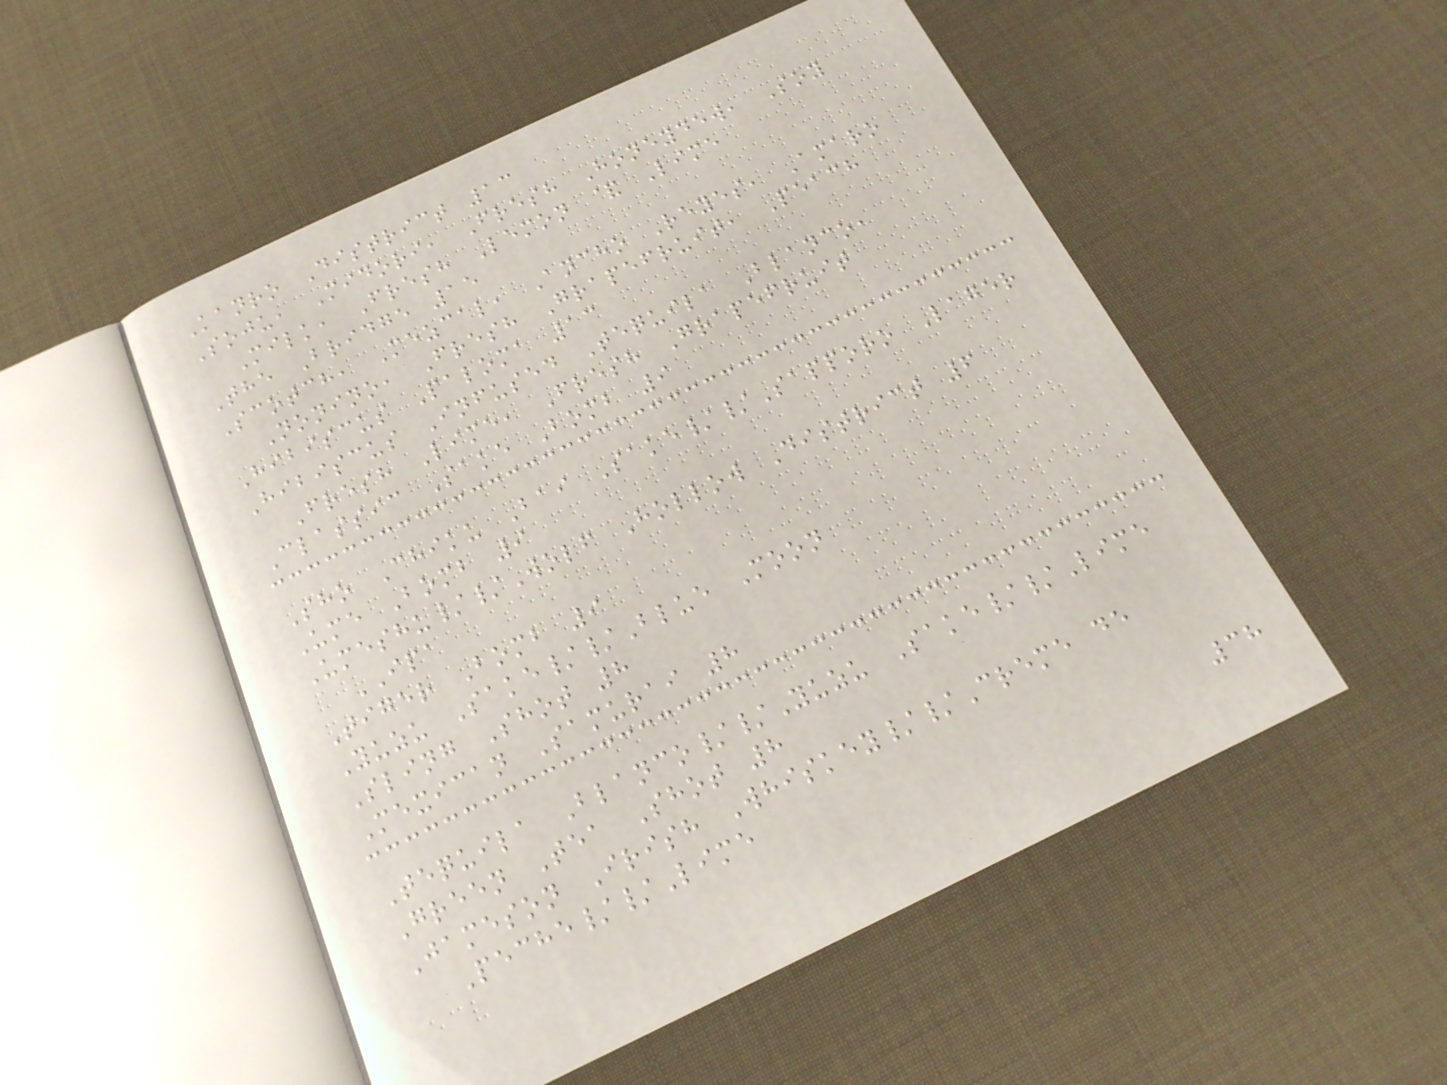Kanro District 13
Soju, Midori, Fresh Honeydew, Soy
Milk, Fresh Lemon & Lime
The Bridge 15
Scotch, Mezcal, Ancho Reyes, Amaro
Nonino, Fresh Grapefruit, Peach
Hibiscus Paloma 13
Hibiscus Infused Tequila Blanco,
Fresh Lime, Fresh Grapefruit
Classic Sake Bomb 9
Sho Chiku Bai Sake//Sapporo Lager
Ume Bomb 9
Umeshu//Wolf Hollow District 6
IPA
Tiger Bomb 9
Yuzu Sake//Blue Moon
Sling Shot 8
Mexican Samurai 8
Tequila Blanco//Yuzu Sake//Lime
Green Tea Shot 8
Jameson Irish Whiskey//Creme de
Peche//Lime
38
